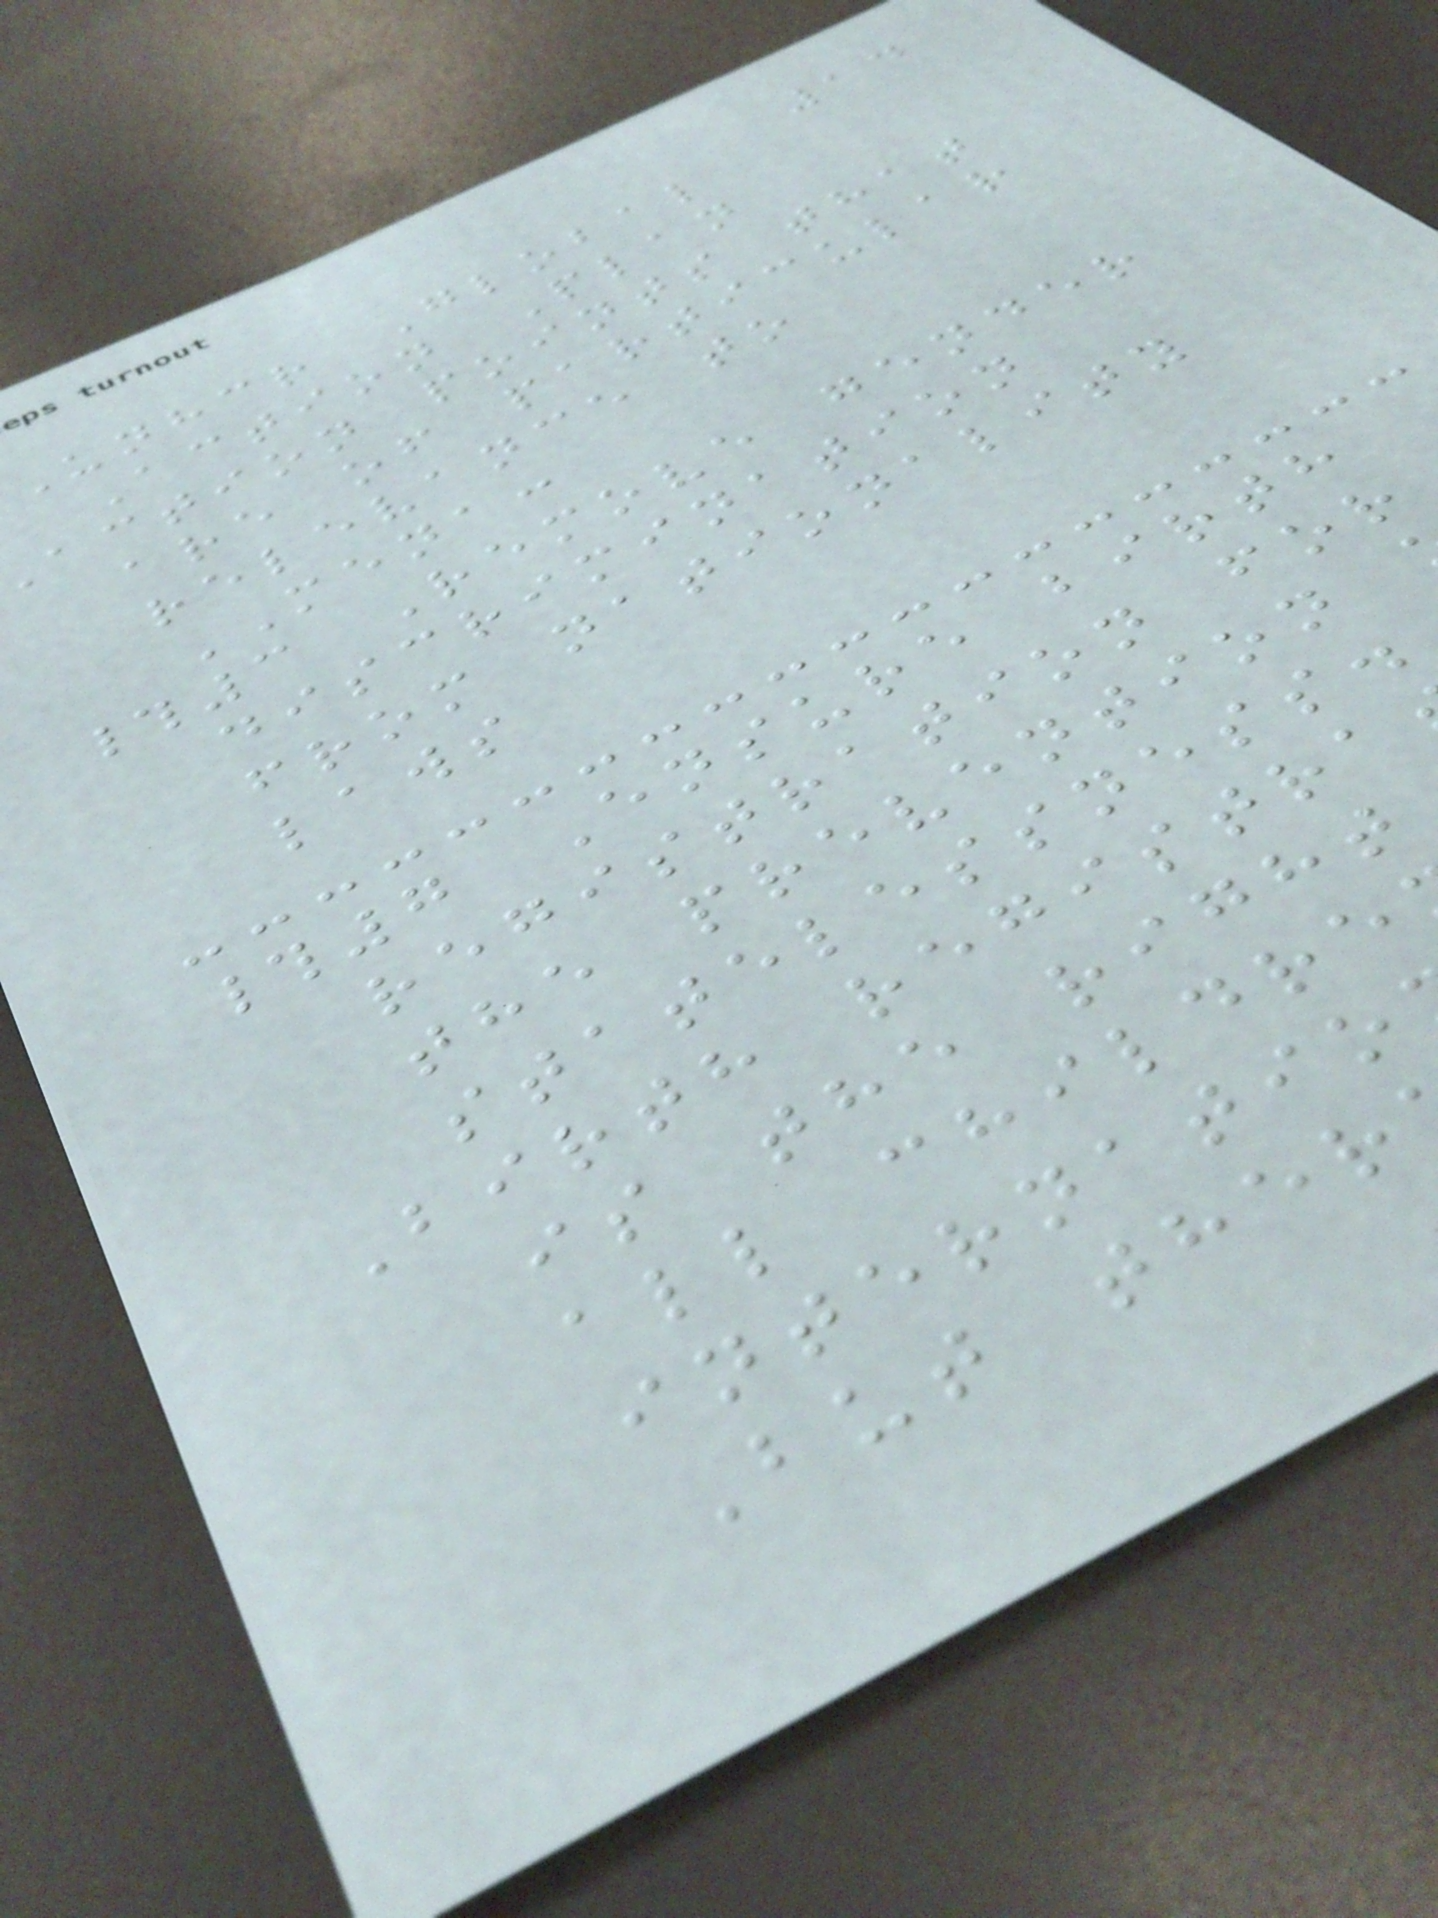14
unhcr Global
Action Plan
action points that
are of particular
relevance to
MENA:
#3 Remove gender
discrimination
from nationality
laws
#7 Ensure birth
registration for
the prevention
statelessness.
Birth registra
is the right
all childre
internatio
But ther
